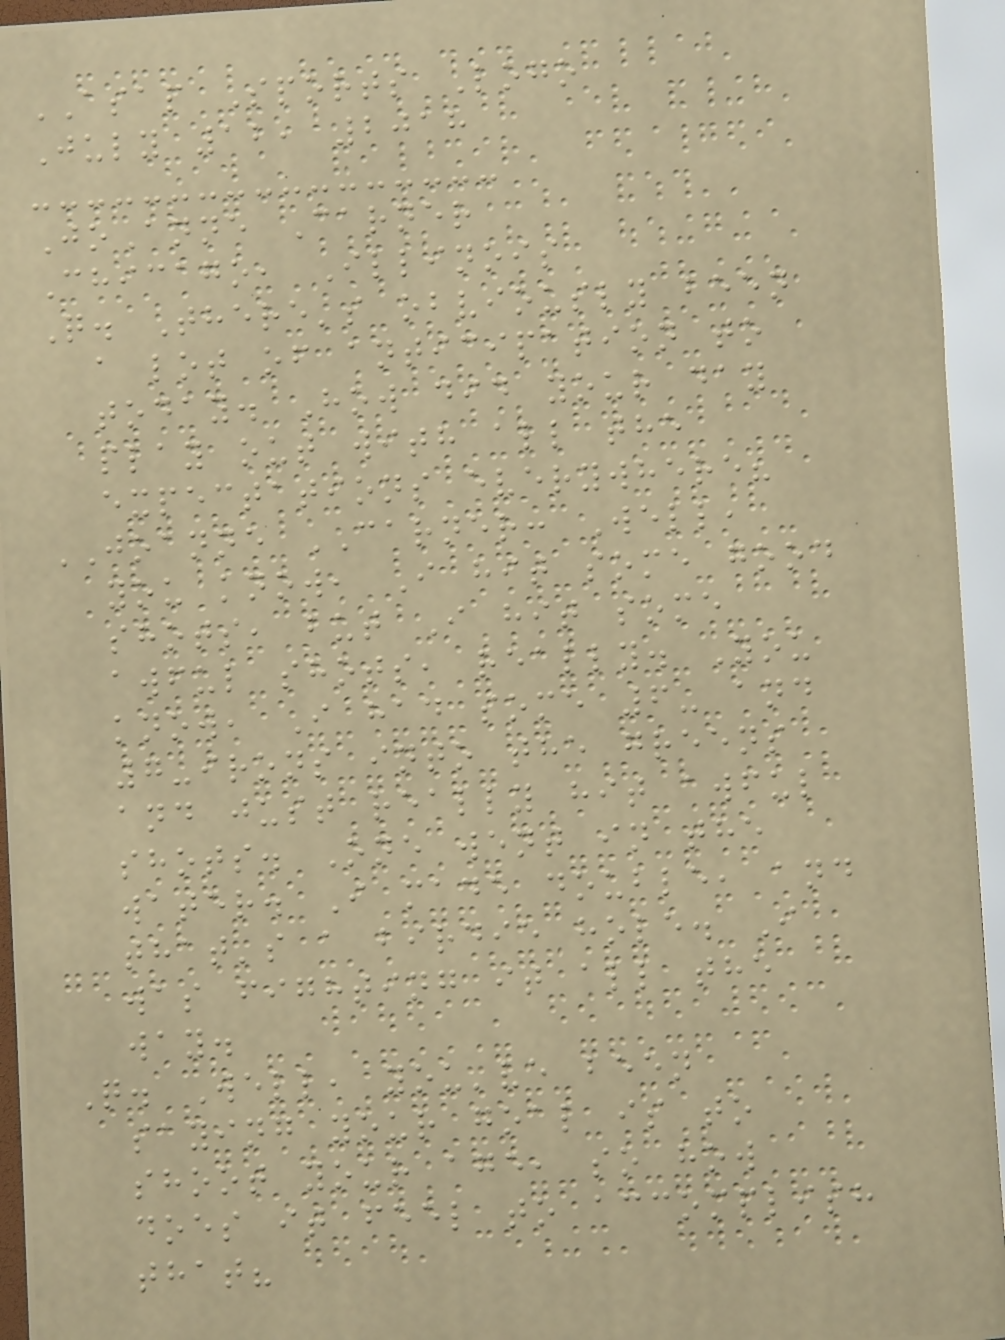ASAP Sports Logo
July 12, 2018
JoAnne Carner
Chicago, Illinois
Q. There's obviously been
a lot of anticipation to
today. How did your day
play out with all the
expectations everywhere?
JOANNE CARNER: Well,
you know, I hit some good
shots, but I hit some
awful shots, really. You
know, I had some 6- and
7-irons into the greens
and just really hit awful
shots. One went in the
water. I made double, and
that's a birdie hole. I
was fighting it all the
way.
Q. Well, you've been
saying your goal is to
shoot your age, so how
does it feel to accomplish
that?
